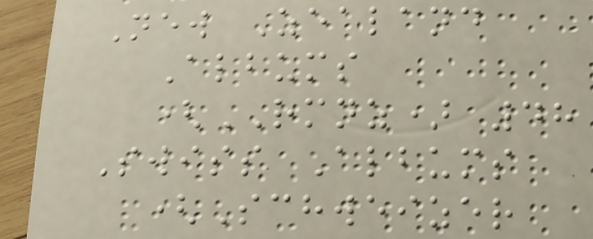New Zealand
Albums
(RMNZ) 48
Swiss Albums
(Schweizer
